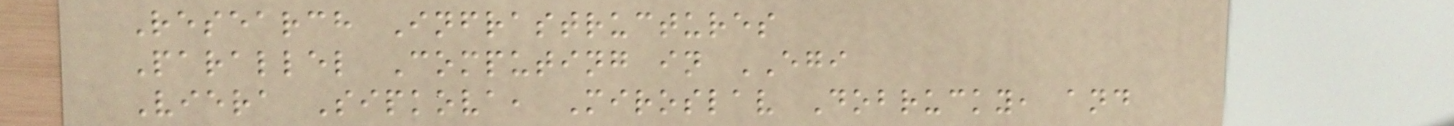Research Infrastructures
Parallel Computing in EGI
Viera Sipkova, Miroslav Dobrucky, and
